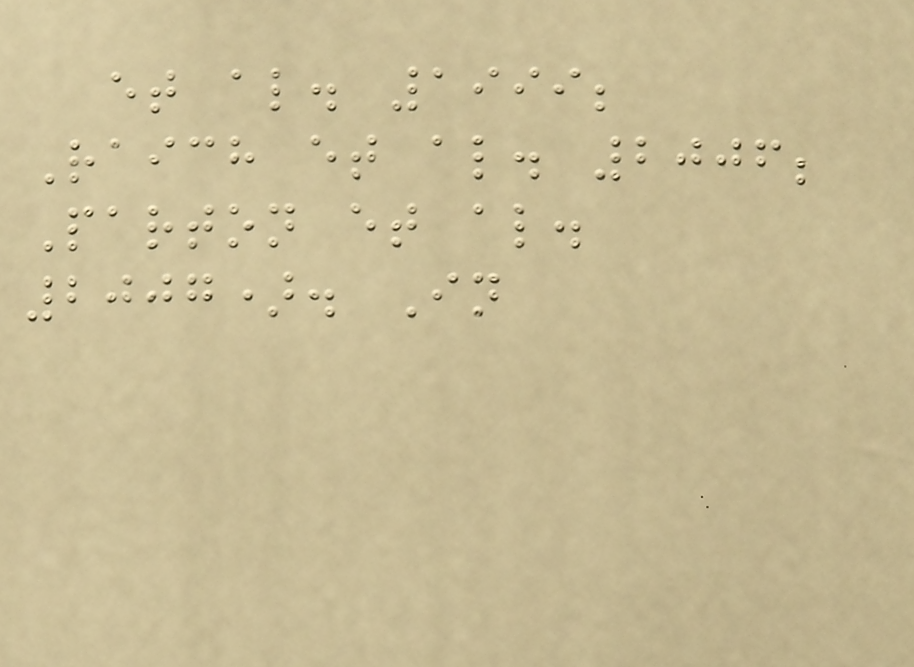et al. 1999;
Raich et al. 2006;
Parton et al.
2007). In
